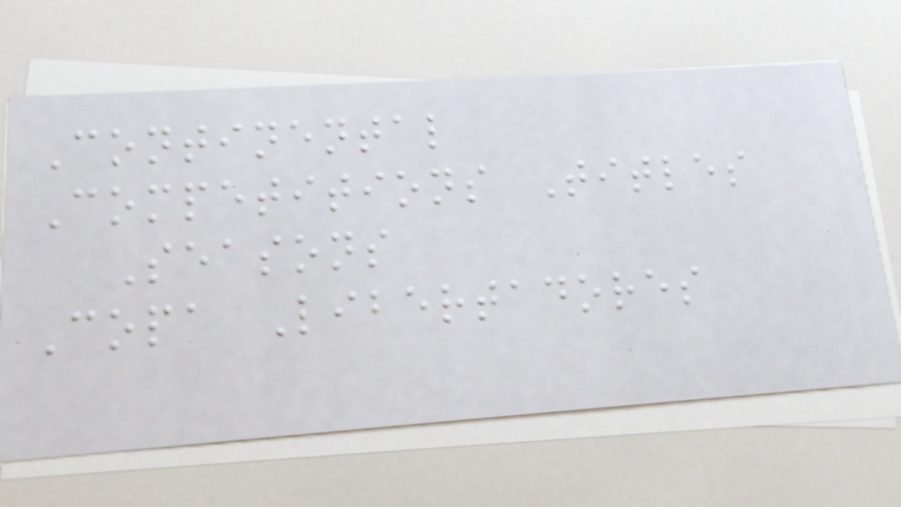Continental
Competitions Titles
Seasons
Copa Libertadores
